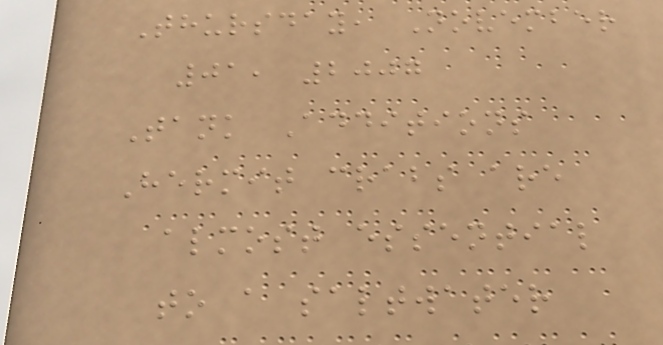Thursday, November
01, 2007
Tank Additions
Hermit crabs are
almost essential
to a saltwater
